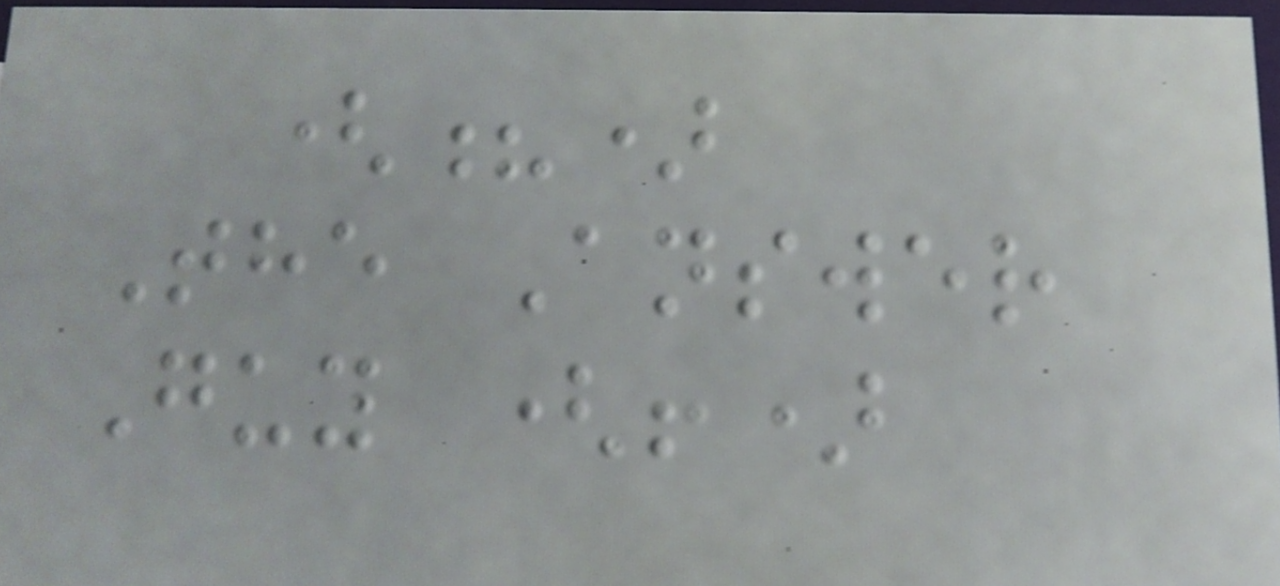(?)
The Answer
Guy (!)
